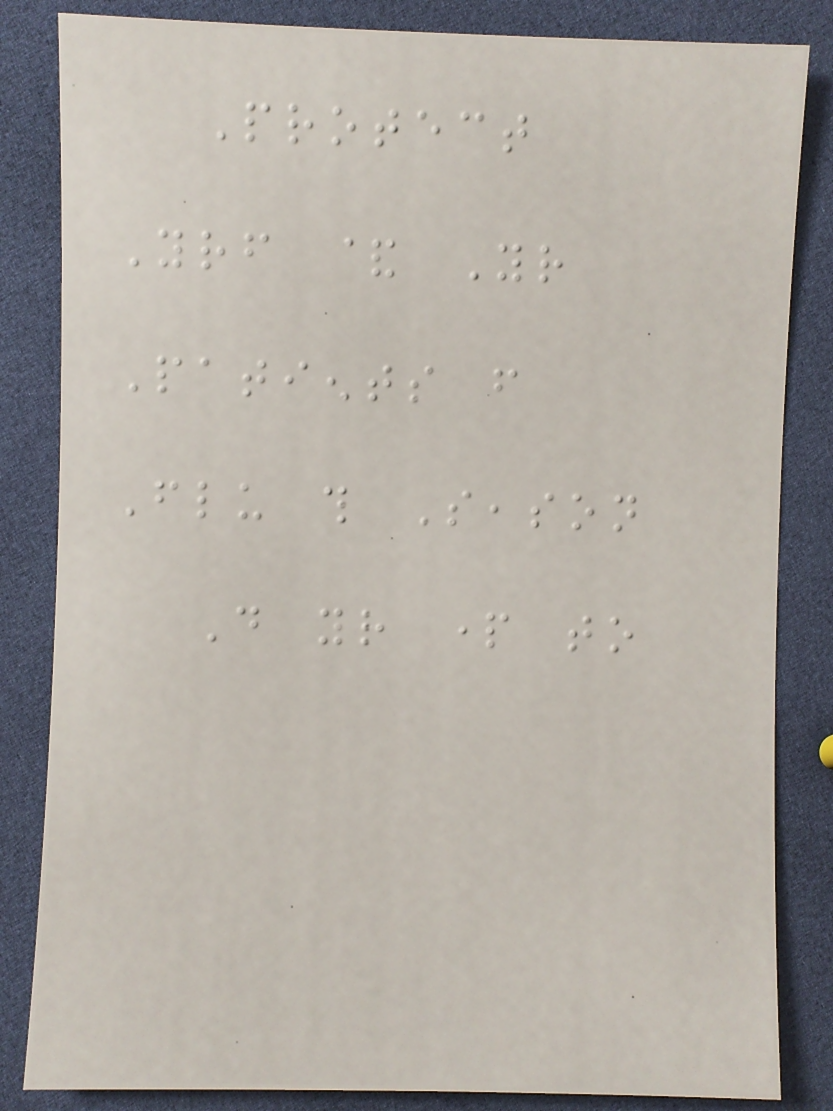Protect
Yourself & Your
Patients from
Flu this Season
Do your part to
